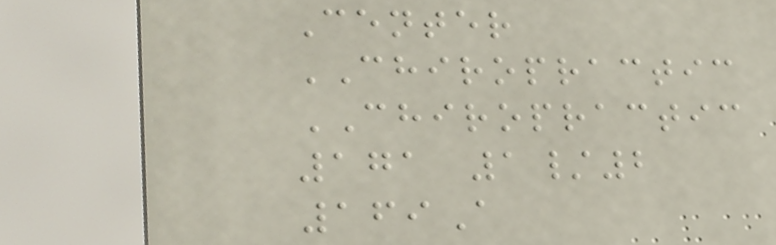Center
CHIROPRACTIC
CHIROPRACTIC
171 1/2
169A
